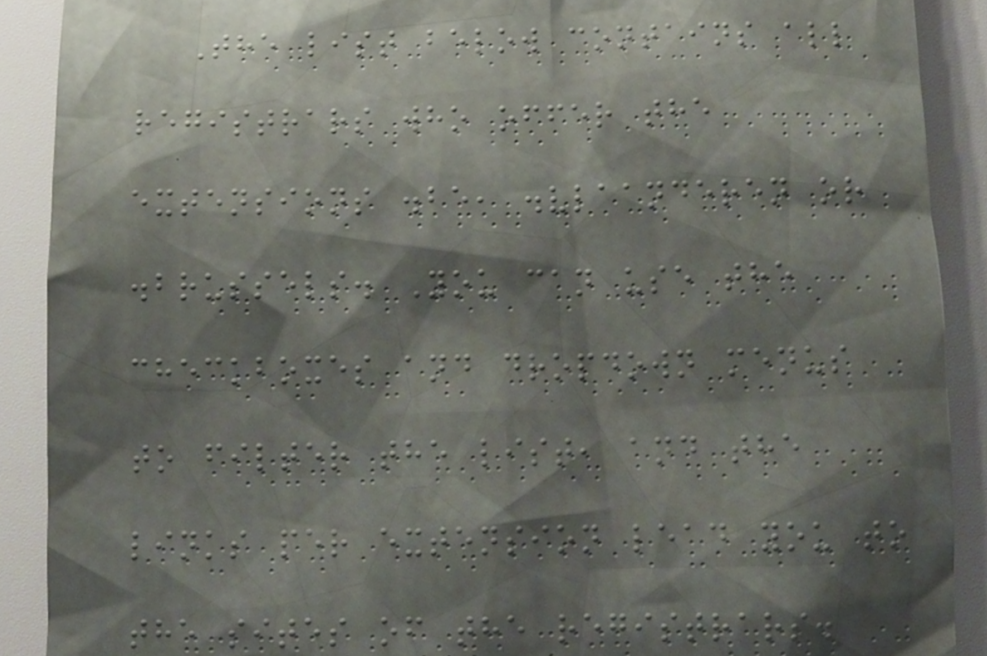The list below contains all
registrars who offer the
extensions .be, .vlaanderen or
.brussels. You can use the
checkboxes and dropdown menus
to filter the list, and the
links per extension lead you to
the sites of the registrars.
